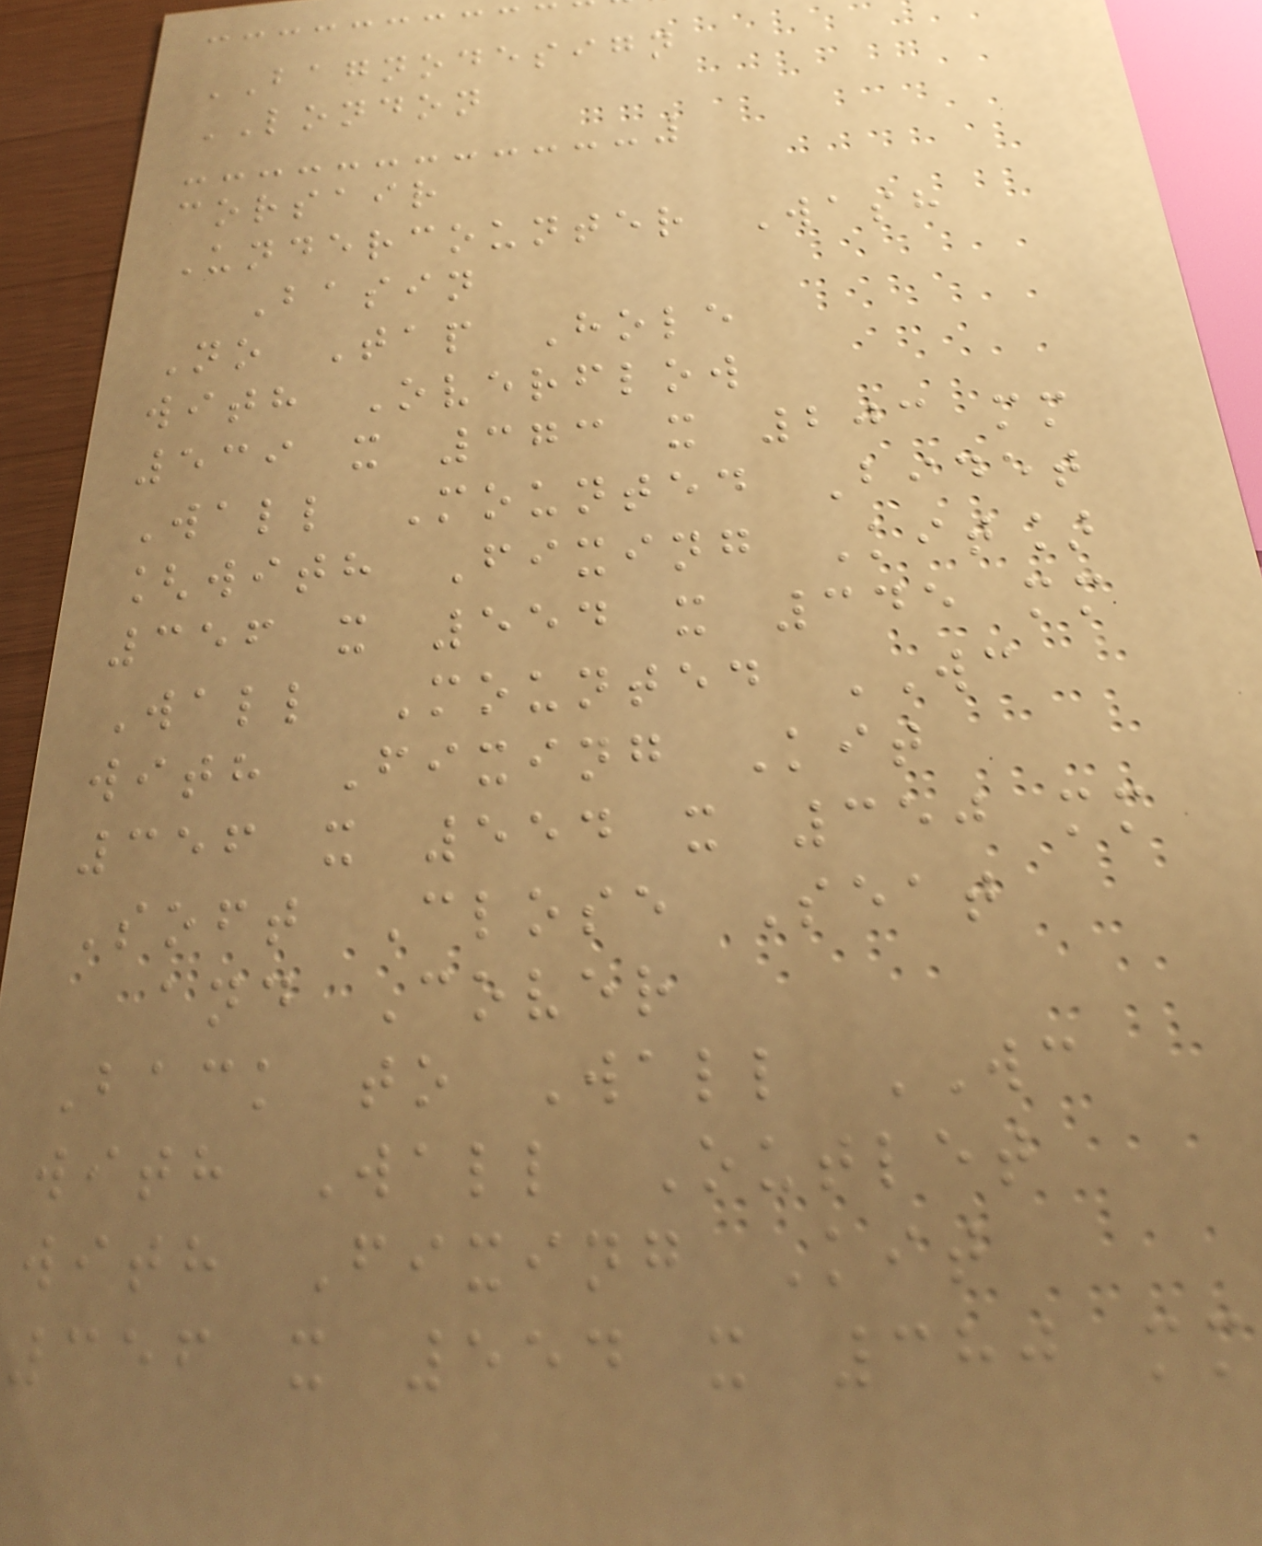BAGNODESIGN
LONDON
corsair
Undercounter Wash
Basin
No Tap Hole
with Overflow
539 x 373 x 203 mm
Wall Mounted Bidet
[with Fixing Kit]
356 x 554 x 345 mm
Wall Mounted WC
with Fixing Kit
356 x 554 x 350 mm
Soft Close Seat
and Cover
Back to Wall WC
with Wall Outlet
with Fixing Kit
356 x 554 x 380 mm
